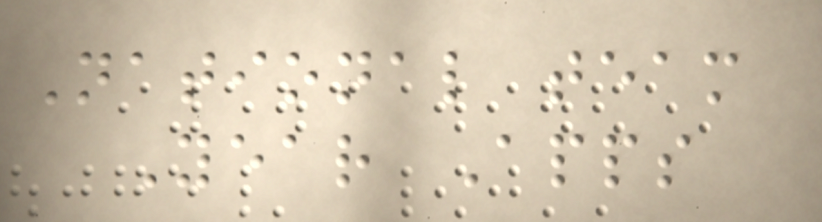National team
Year Apps
